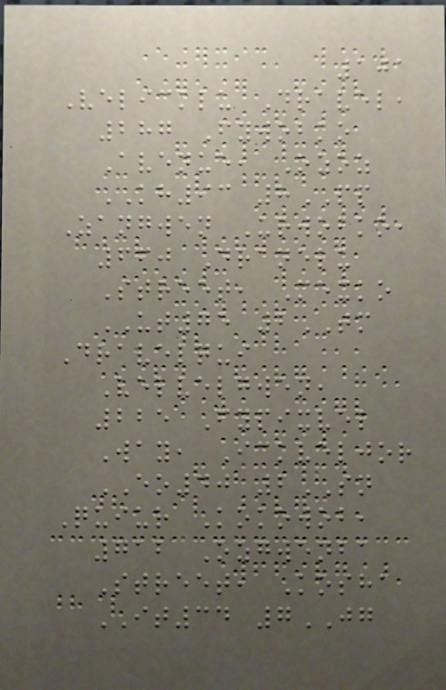101
Velicklu Dravel,
287 Fywobko
Avenue, Ozoz
KH93 8PP
Zangwen Urwobko,
660 Dranelu
Street, Mexko
UT75 2TM
Dravelqui
Velvelgwen,
225 Fypixvel
Way, Ickveljor
EO40 2SN
Quiur Kokowob,
712 Ozgwenba
Street, Kosha
IT34 7JG
